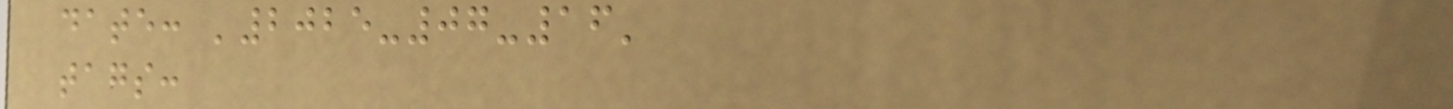date: '2025-07-16'
tags:
